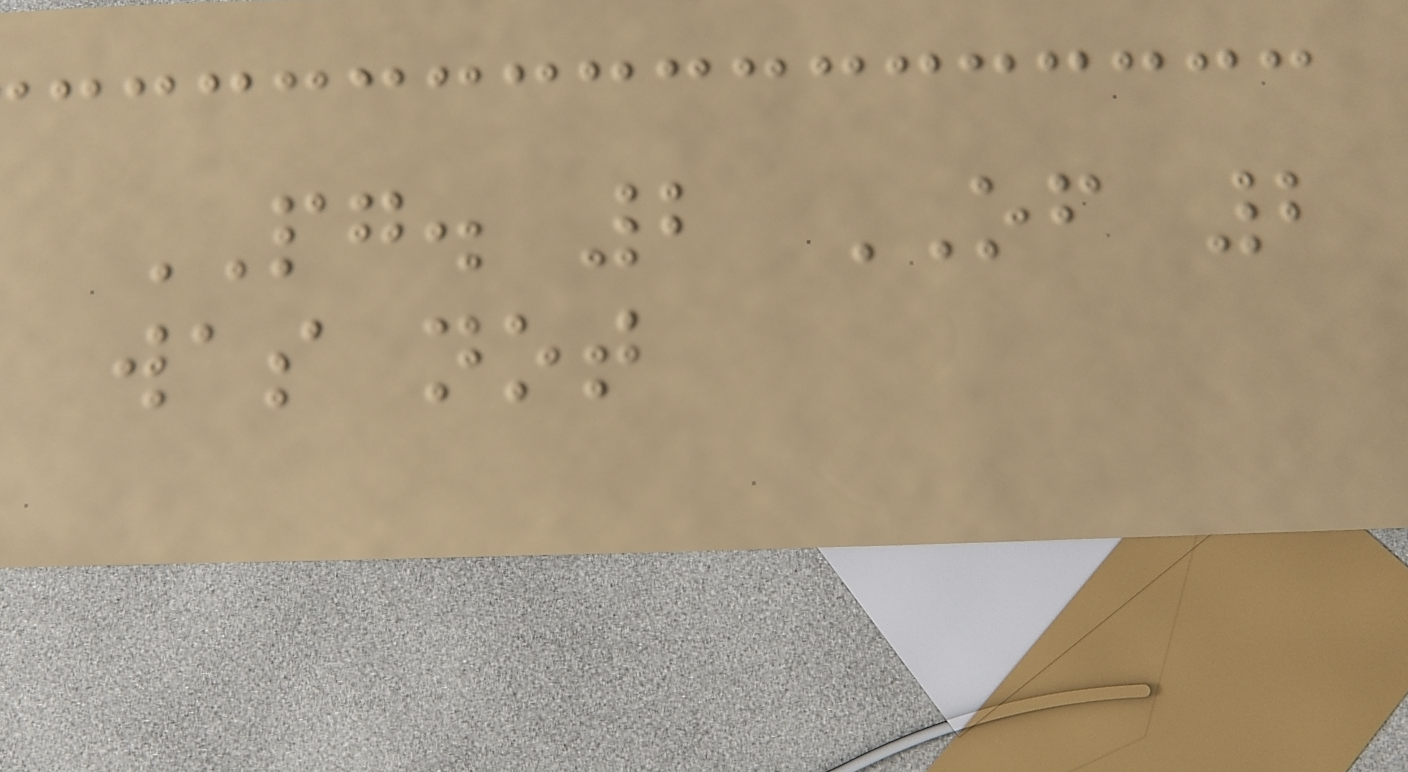PG. 2 OF 2
was not
